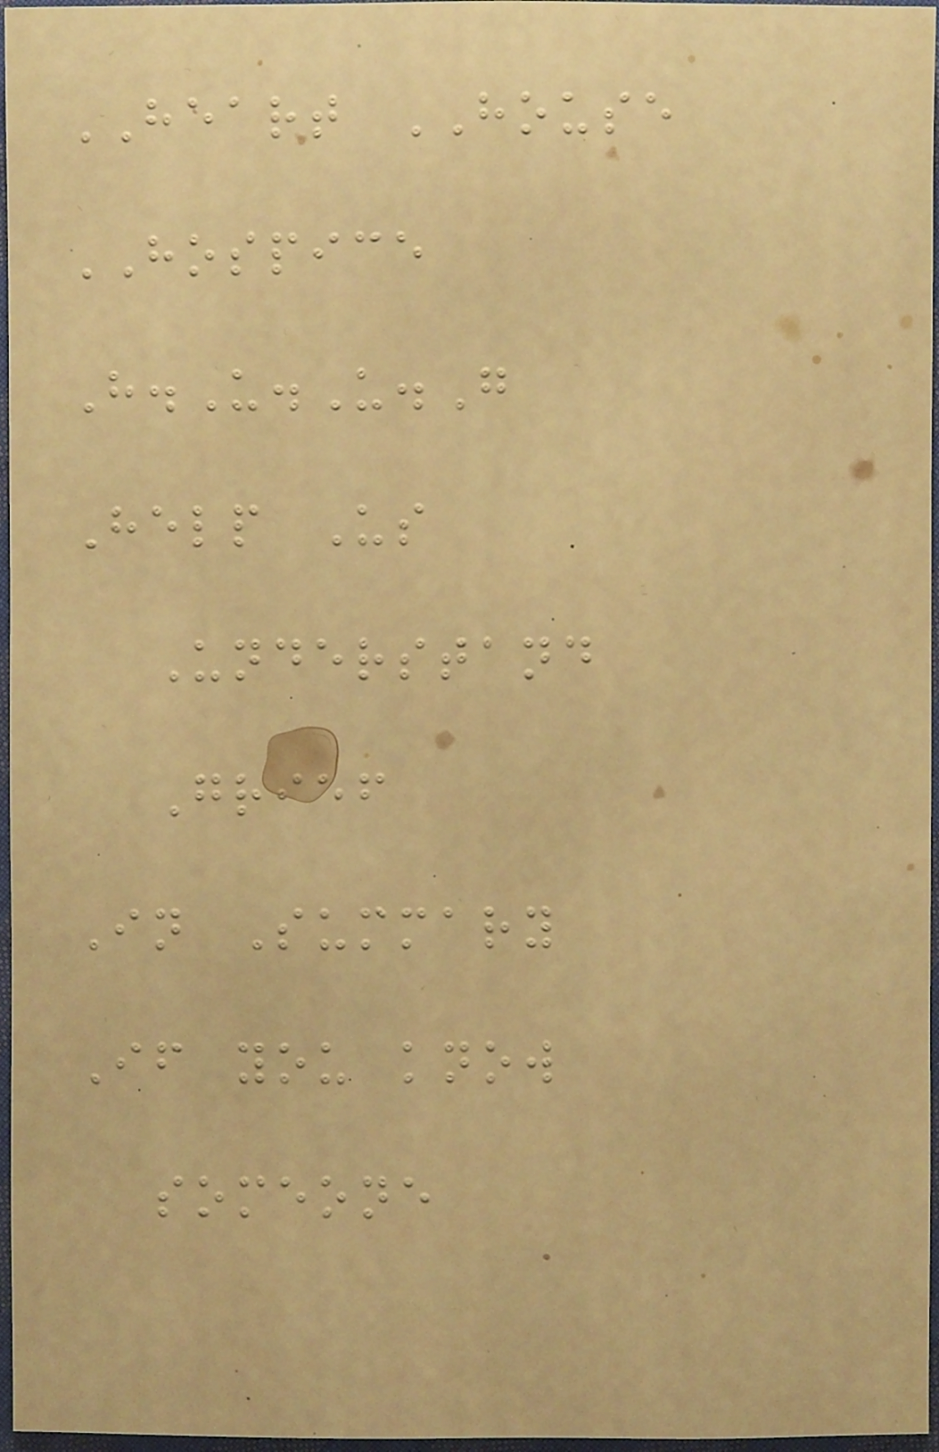HEART HOUSE
HOSPICE
H.U.U.G
Help Us
Understand
Grief
In Summary
If you know
someone
